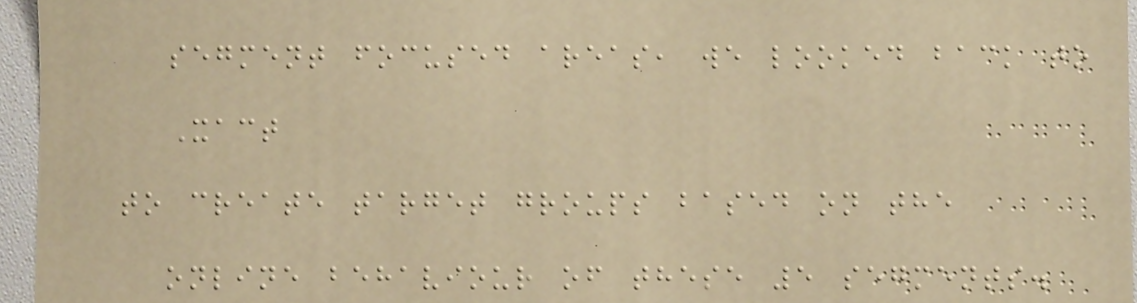segment focused areas, we looked back to
Xact
to create target groups based on the
online behaviour of these 5 segments.
